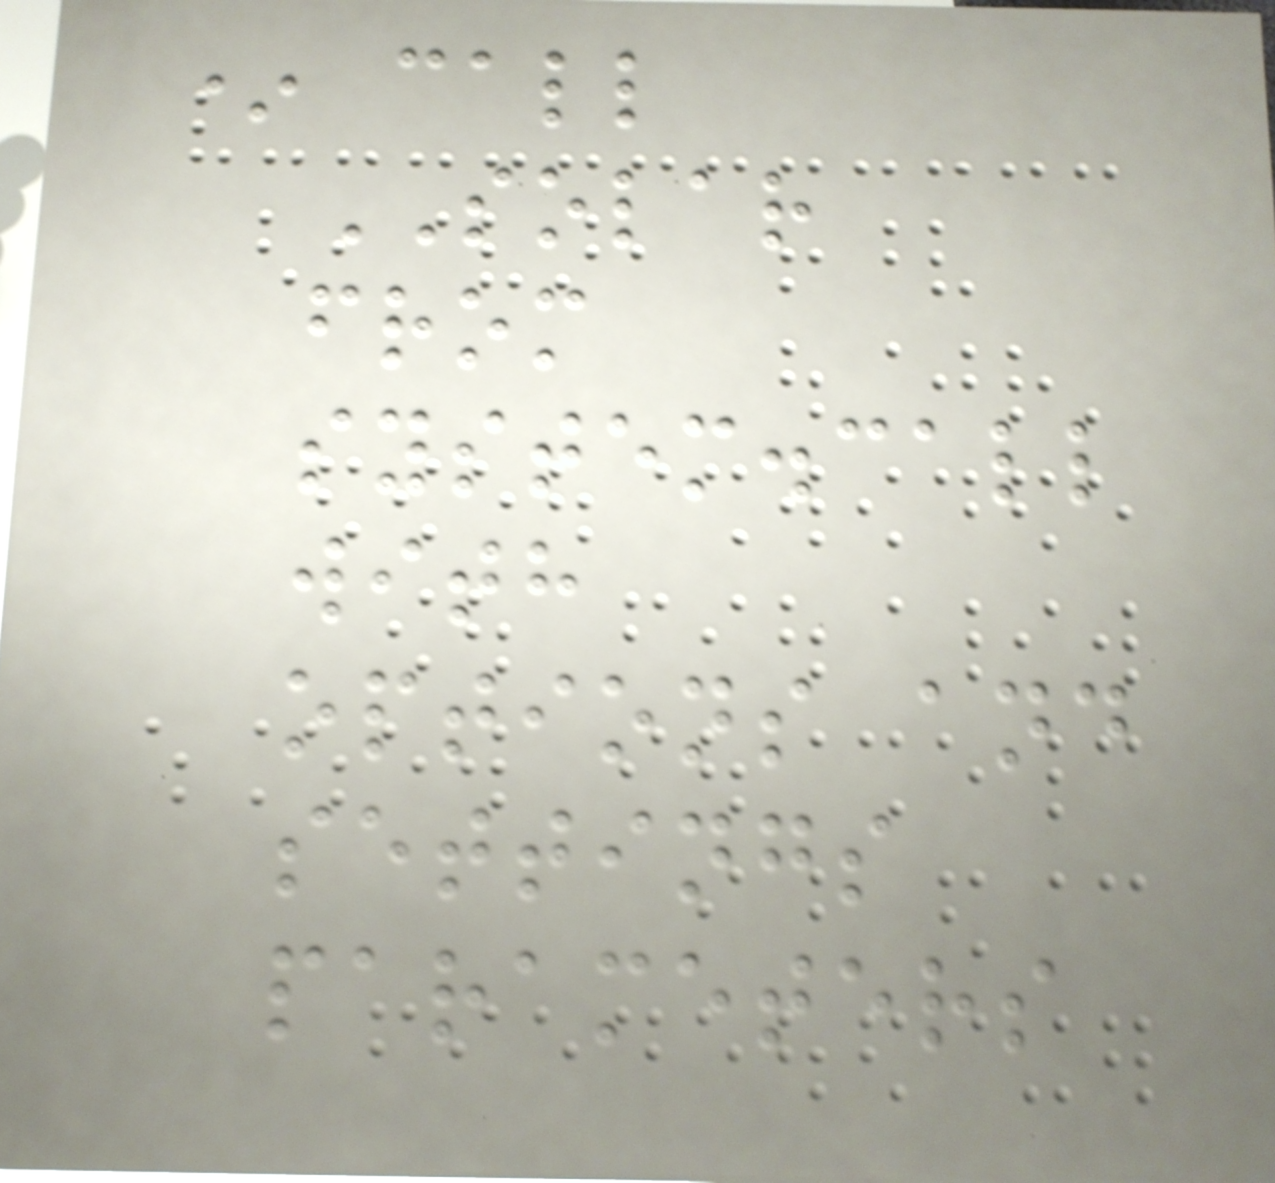* call
SOLAR
from
system.call
with
options and
settings
parameters
